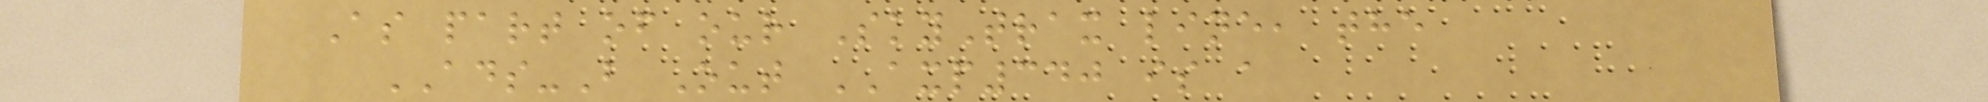As part of our SkyTrax line, the
ADS-B Out AXP340 is a
